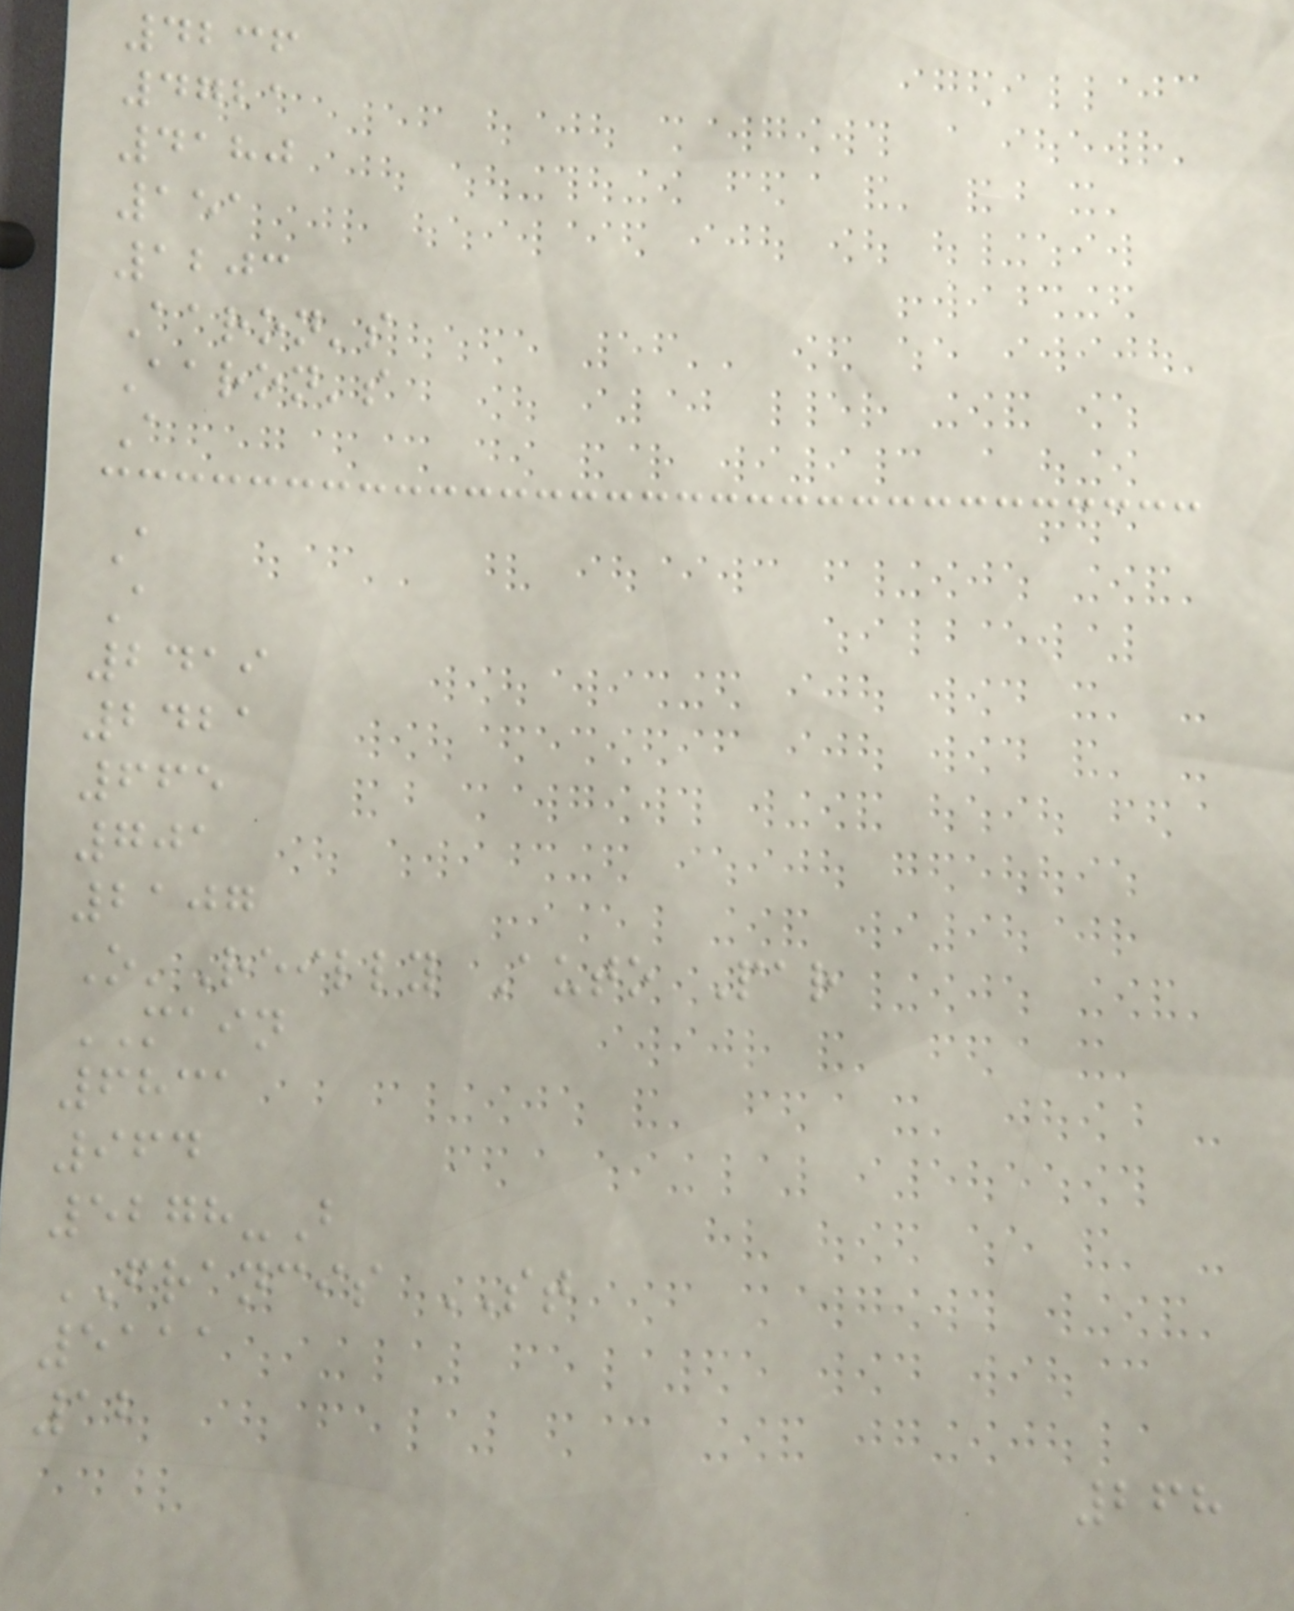4236
4721
4180
151
1203
Aaron's
Aaron's
A
A
A
2419
2421
665
701
2107
O'Reilly Auto Par
MAIN
6831
964
5278-B
FRANCIS ST
5111
12
268
